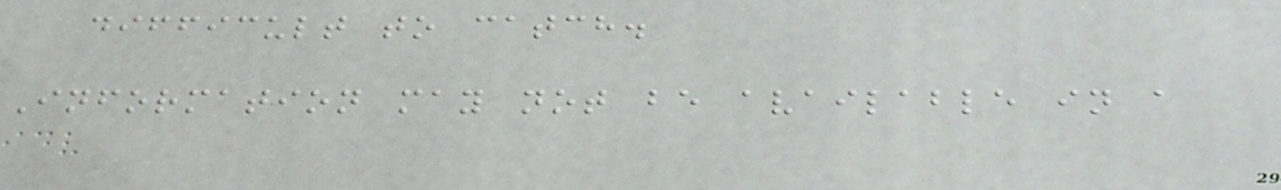difficult to catch.
Information may not be available in a
